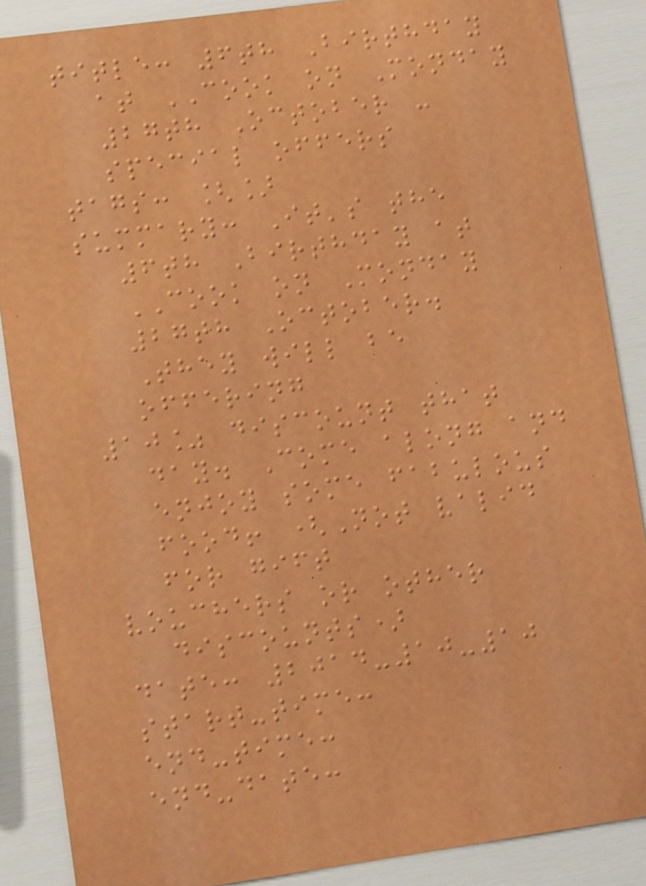title: 6th Birthday
at COOK on Monday
27th October -
special offers
tags: []
summary: It's the
6th Birthday at
COOK on Monday
27th October.
They will be
offering
10% discount that
day. Come along and
enjoy some fabulous
food! (Not valid
for gift
vouchers or other
discounts)
date: 2014-10-10
start-time:
end-time:
end-date:
